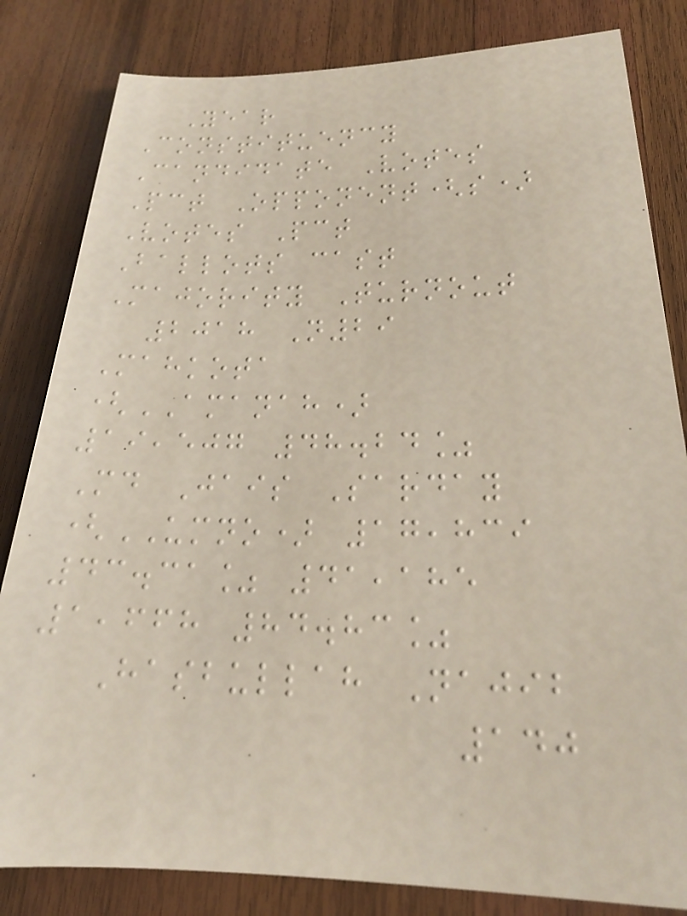Year
Constituency
Candidate Votes
Pct Opponent(s)
Votes Pct
Ballots cast
Majority Turnout
2018 N29
Mahkota
(AMANAH)
19,507 48.24%
Md Jais Sarday
(UMNO) 17,839
43.31% 41,185
1,668 84.83%
Hasbullah Najib
140
